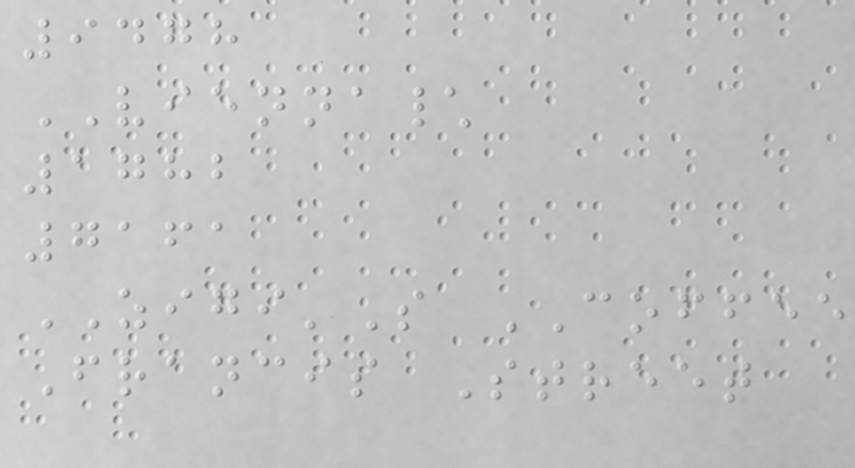9478
VIENNA\
1782
7161
ZIGI'S COFFEE
Francis Street
